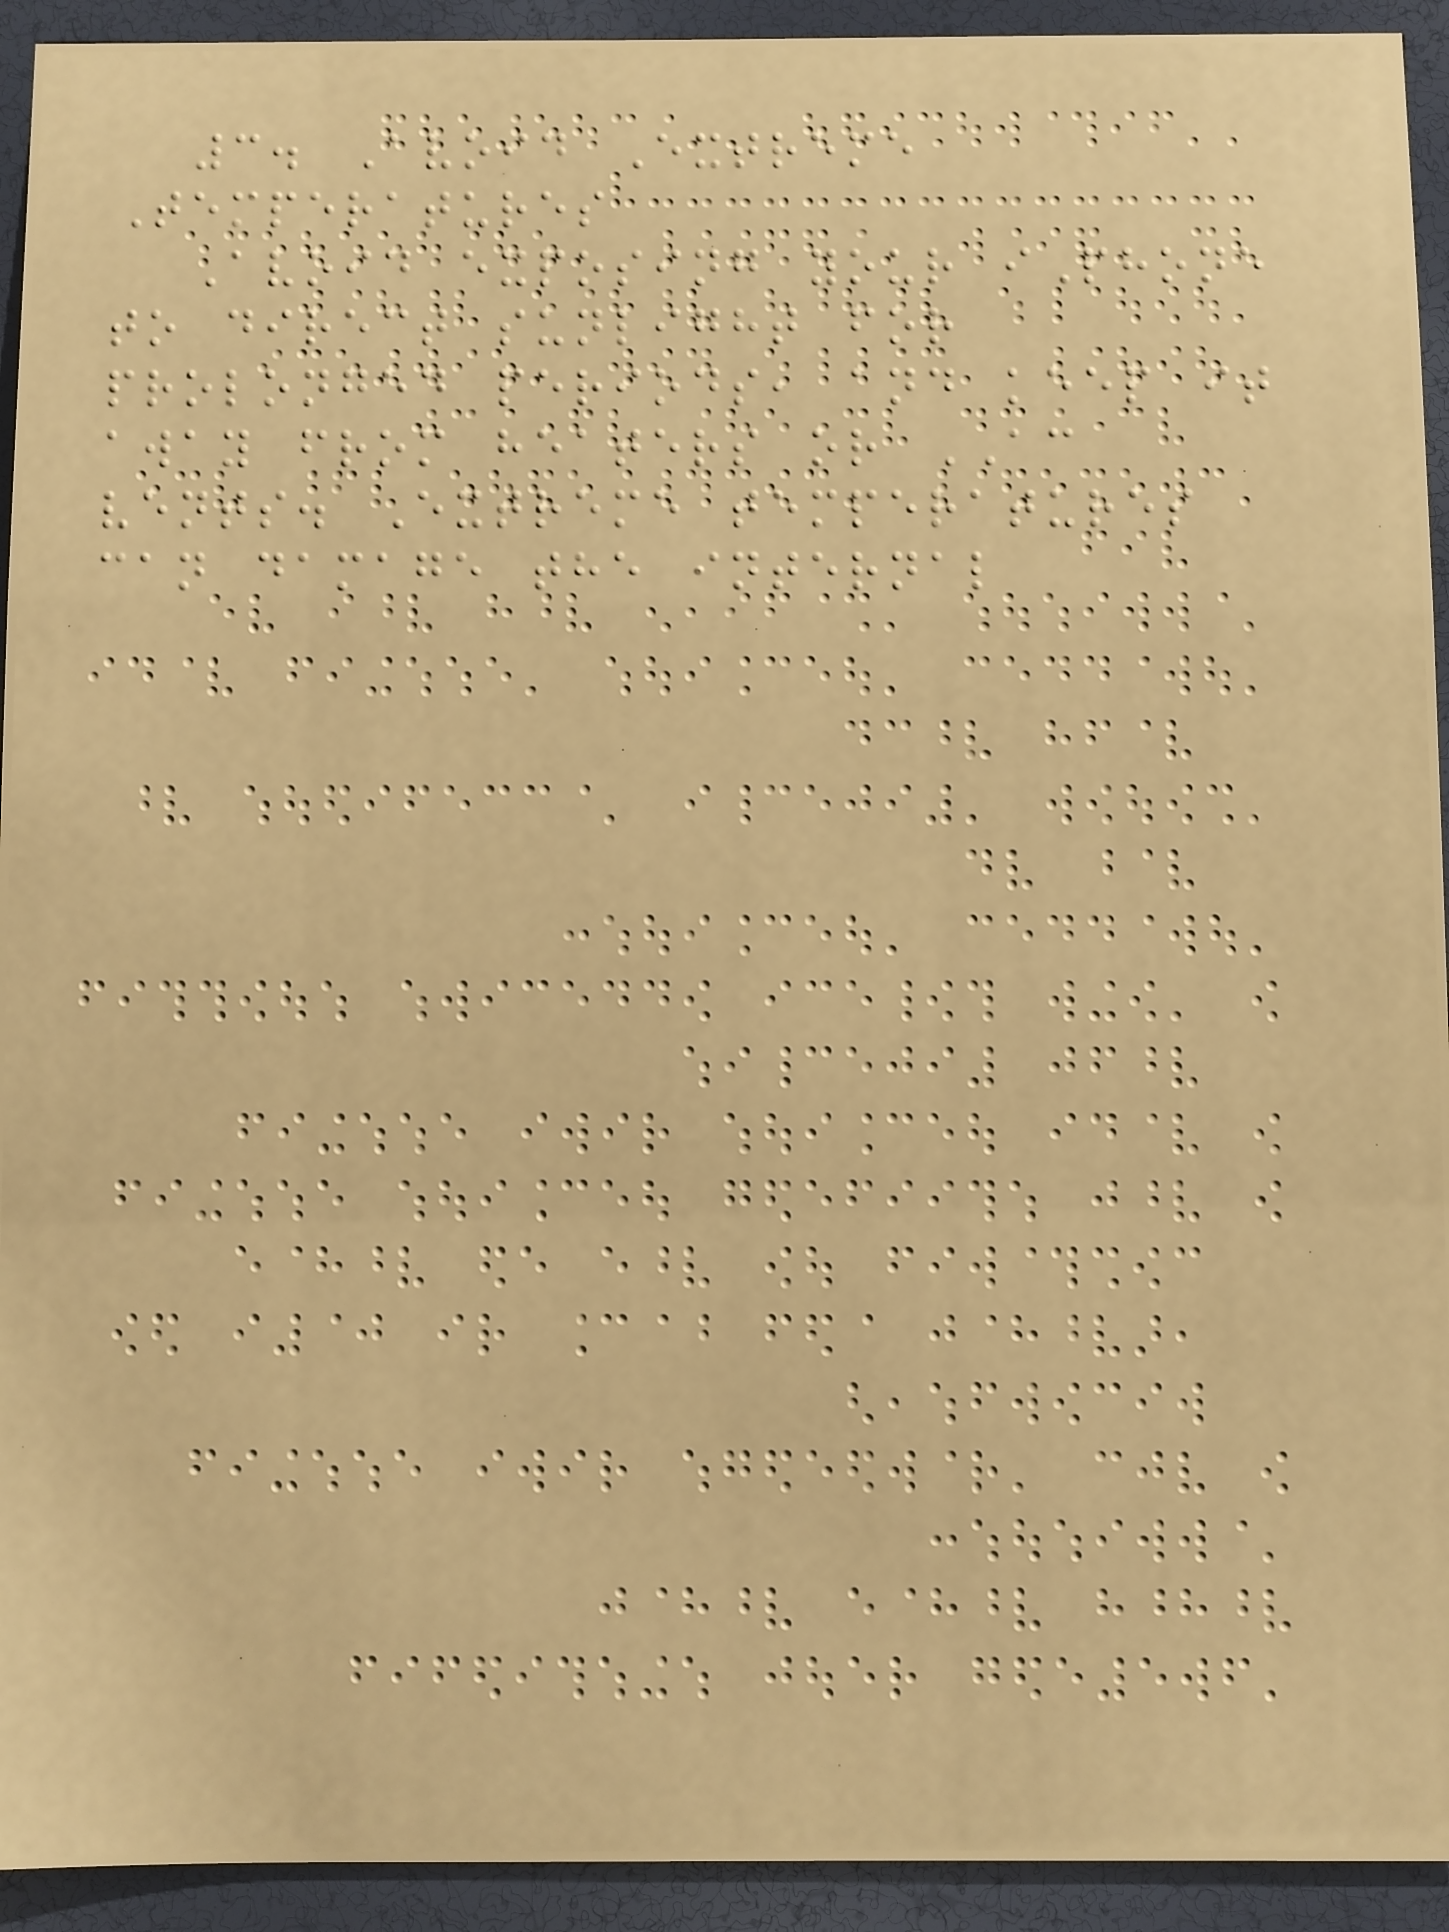3. Avoid Extreme
Temperatures
Avoid exposing your iPhone
to direct sunlight for
prolonged periods, and keep it
away from heaters or AC
vents. Extreme temperatures
can damage the internal
